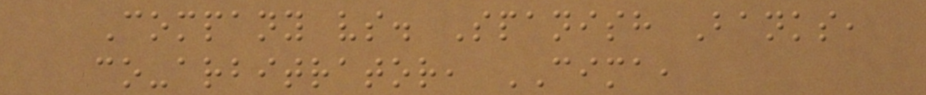Company vs. Spanish Banks,
co-arbitrator, CIMA,
